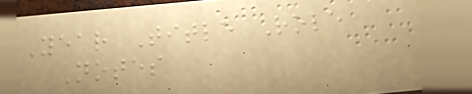Year Title Role
Notes
